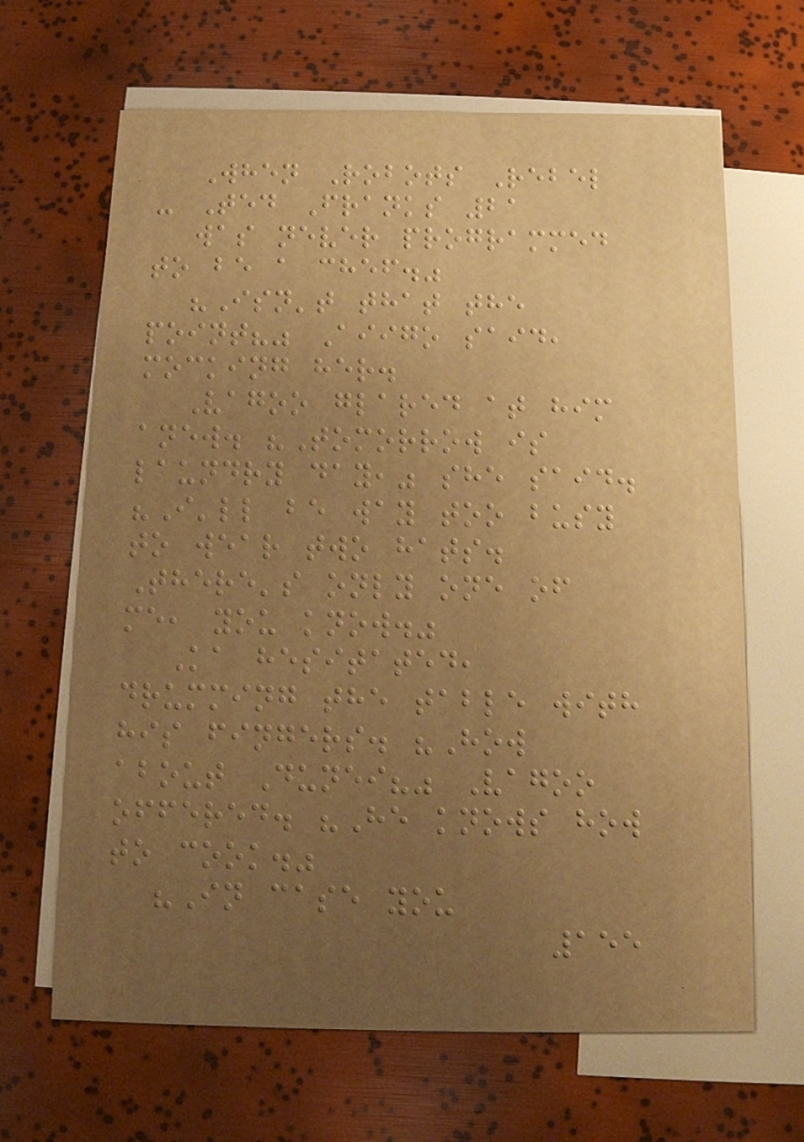When Robots Rebel
- Ted Franks 21
was never programmed
to be a chef."
"Isn't that the
point?" Aiigo said,
mocking her.
Vagoo glared at him
anew. "Tomorrow is
laundry day," she said.
"I'll be way too busy
to wear two hats.
There's only one of
me, you know."
Ka hesitated,
drumming the table with
his fingers. "How
about Dunei?" Vagoo
offered. "He knows how
to cook."
"In case you
155
